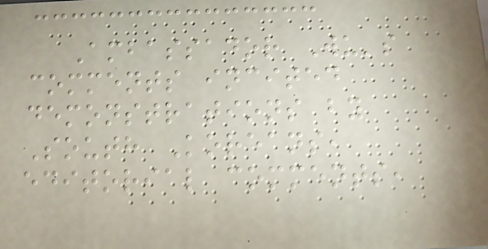Ambassador Wu's
comments incited
demonstrations by
South Koreans,
editorial comments,
